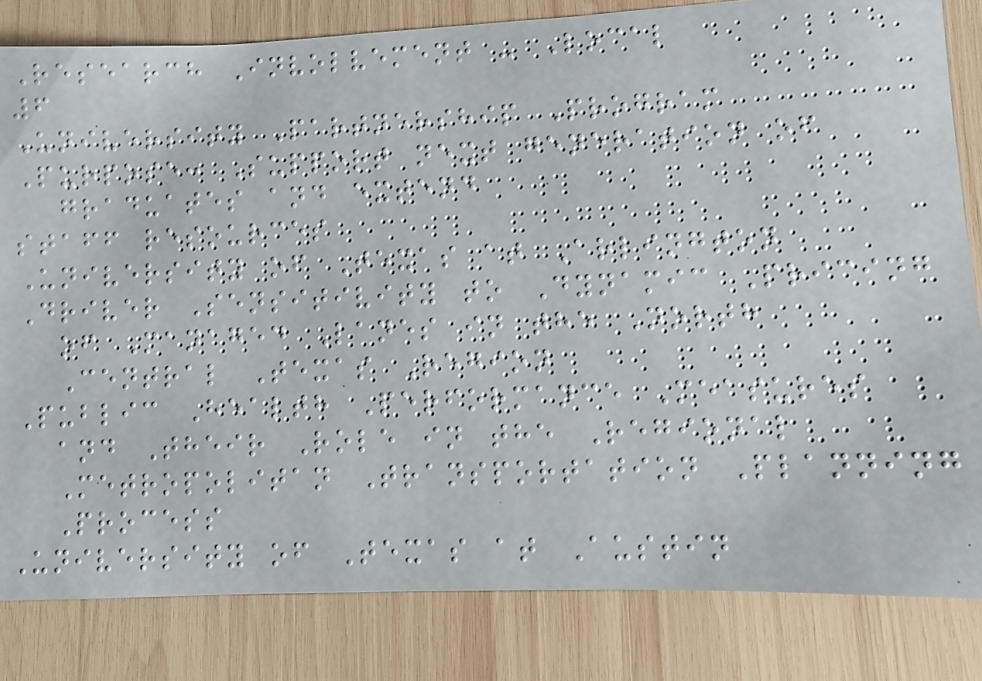Research Involvement - Local
6
University Partnership Program
Purpose: Support next generation of
graduates and extend
staff resources
University of Texas at Arlington
Driver Sensitivity to Dynamic Pricing
of Managed Lanes in the North
Central Texas Region
Public Health Performance Measures
and Their Role in the Regional
Metropolitan Transportation Planning
Process
University of Texas at Austin
